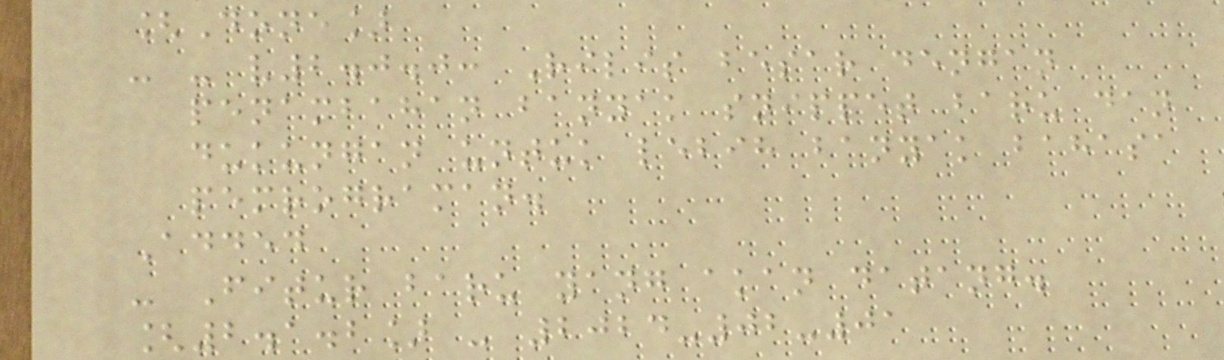[Done]
- - v2.0.0: Rilis besar dengan
penambahan banyak snippet baru dan
dukungan untuk lebih banyak bahasa
pemrograman.
Added
- Fitur baru yang akan datang.
[2.1.2] - 2024-02-01
